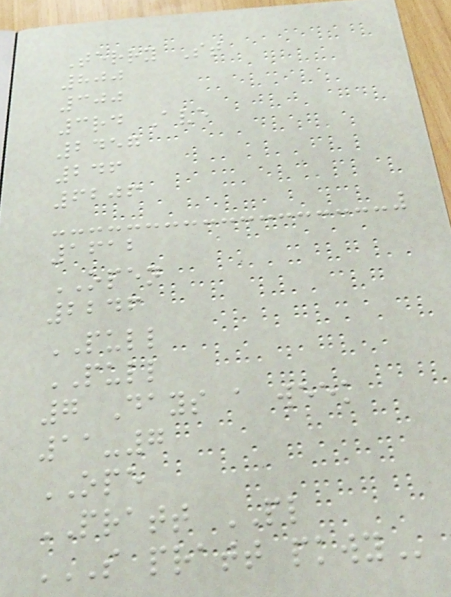Terry St
800
300
3rd Ave
2457
246
6206
1612
OPEN
2246
PULL
PULL
7 Days a week
11-7
OPE
PRATT PL
S PRATT PKWY
